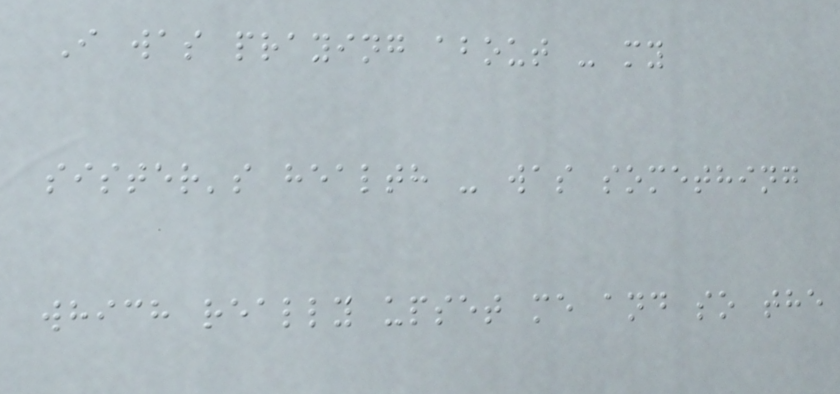I was praying about - my
sister's health - was something
which really upset me and so the
